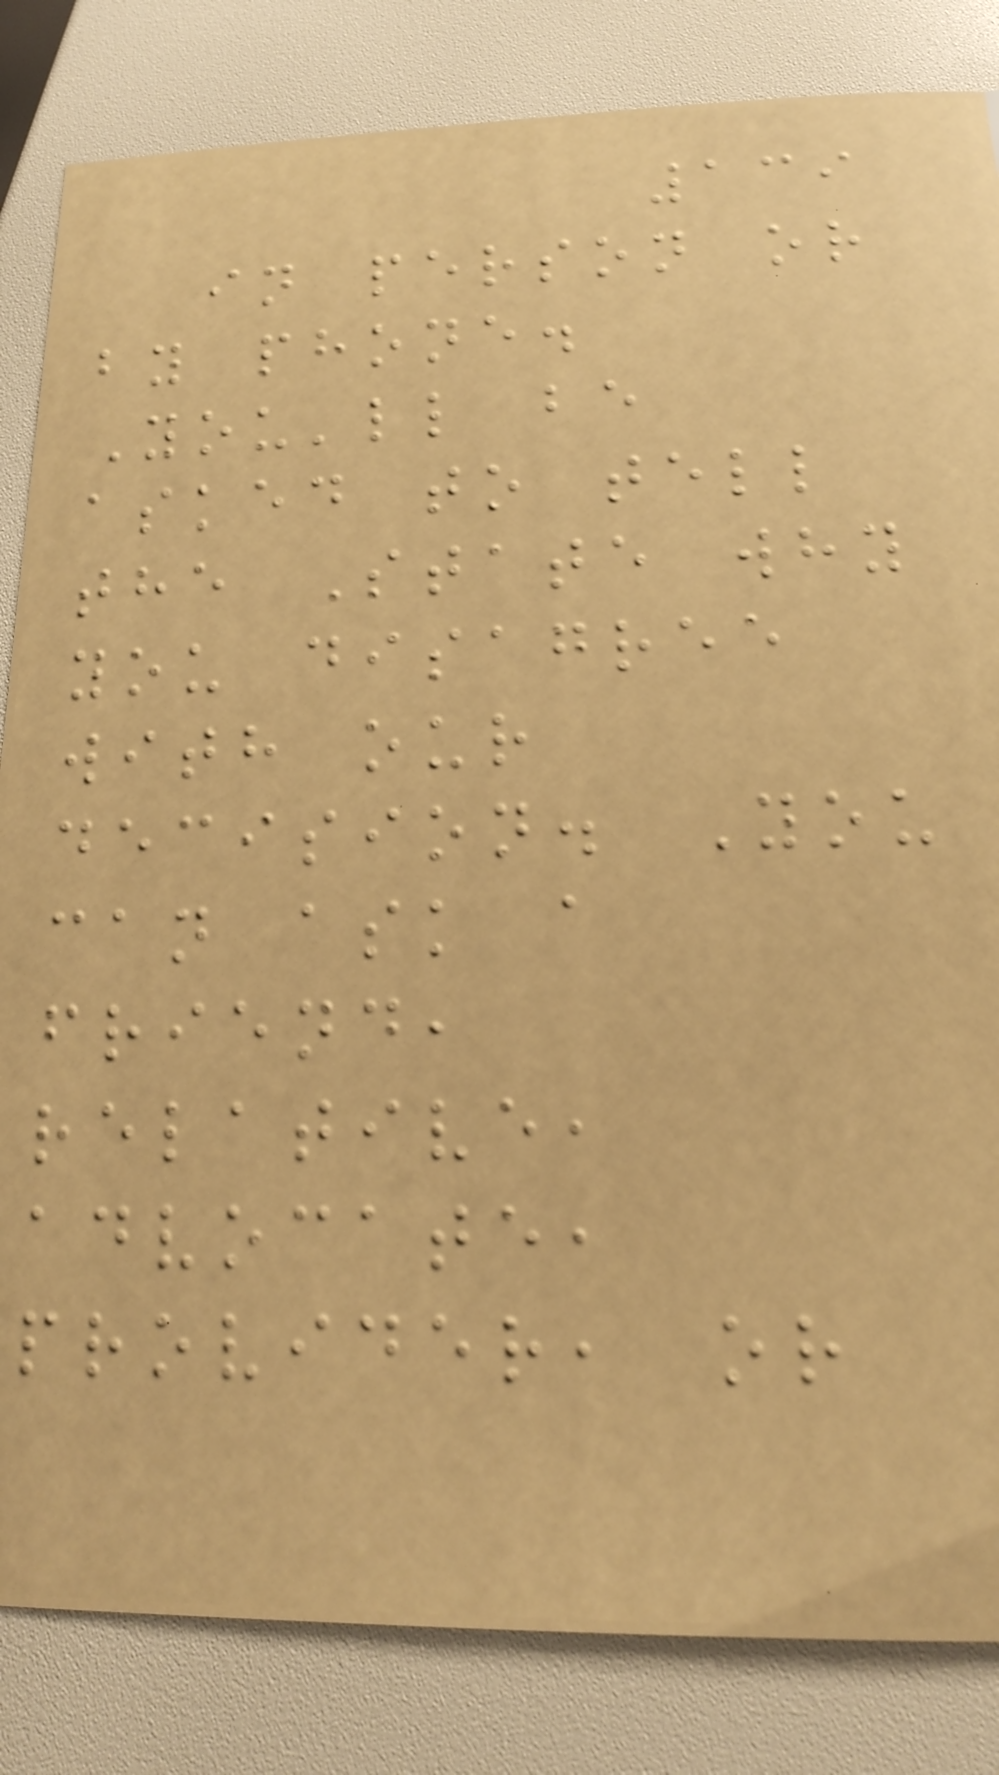139
in person or
by phone.
You'll be
asked to tell
the State why
you disagree
with our
decision. You
can ask a
friend,
relative,
advocate,
provider, or
